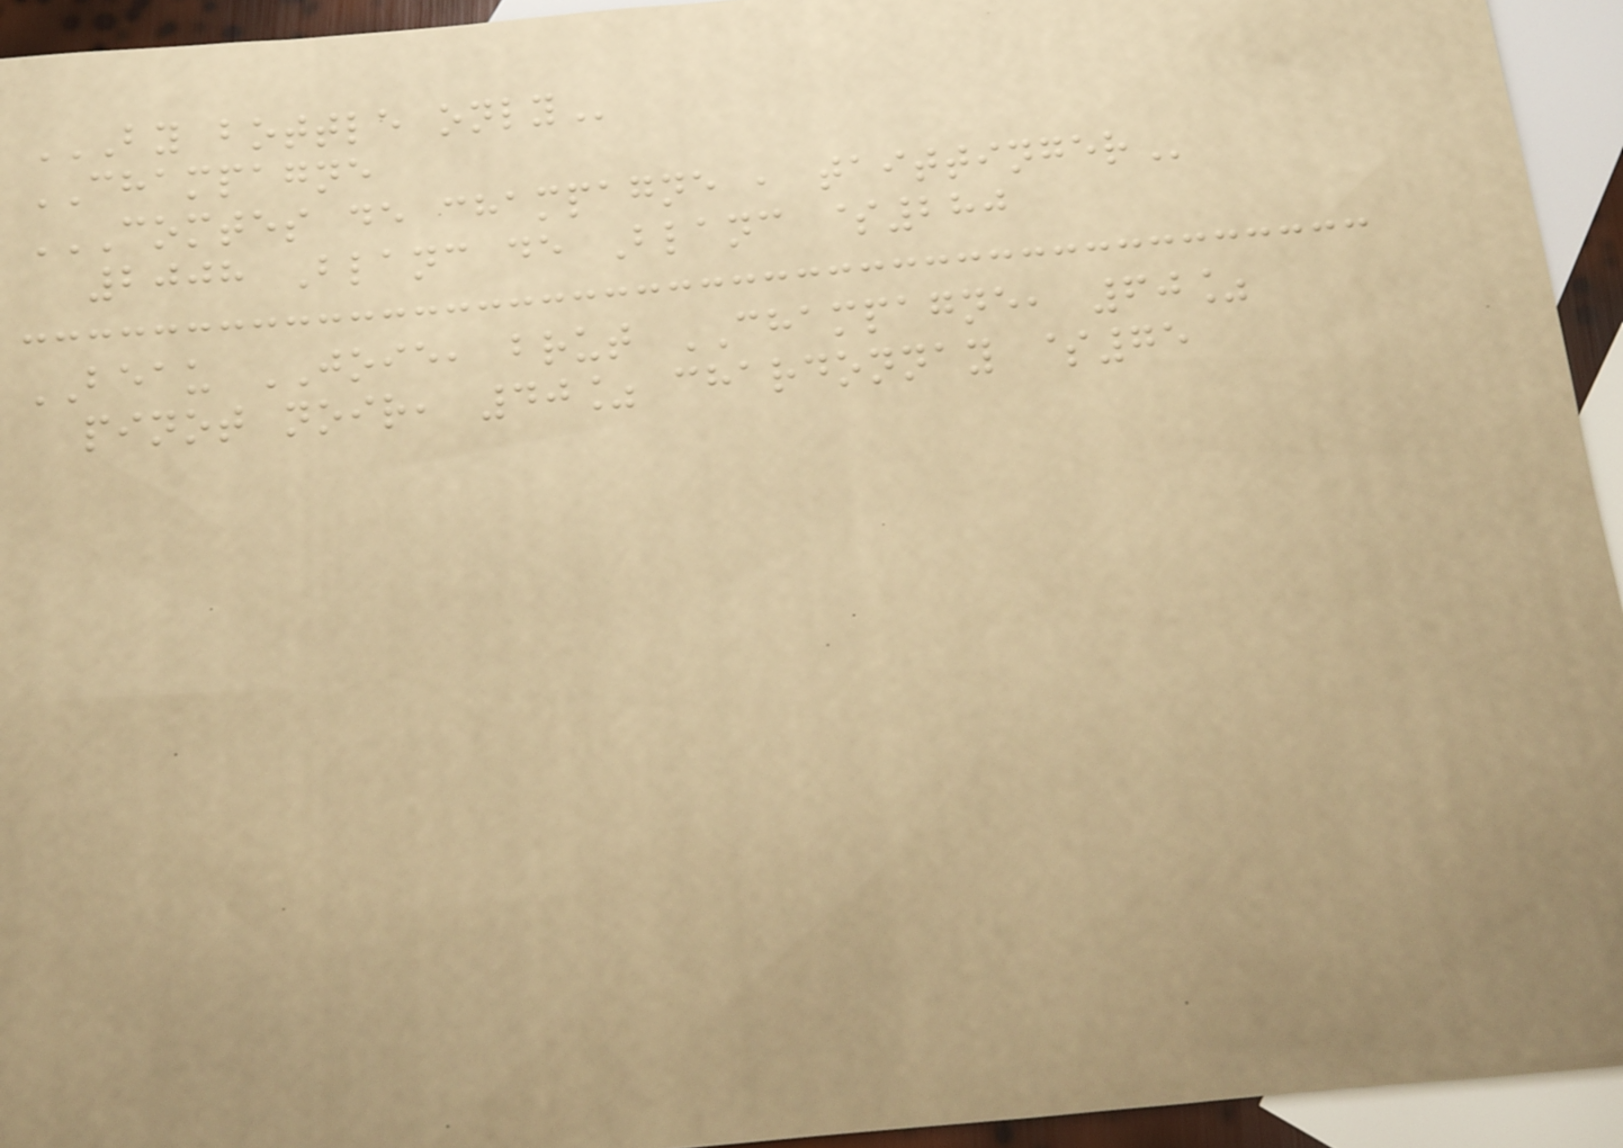BY BOTTLE ONLY
CHAMPAGNE
COMTES DE CHAMPAGNE , TAITTINGER
2008 Blanc de Blanc $280
BEAU JOIE, brut CHAMPAGNE, 60%
pinot noir, 40% chardonnay $75
